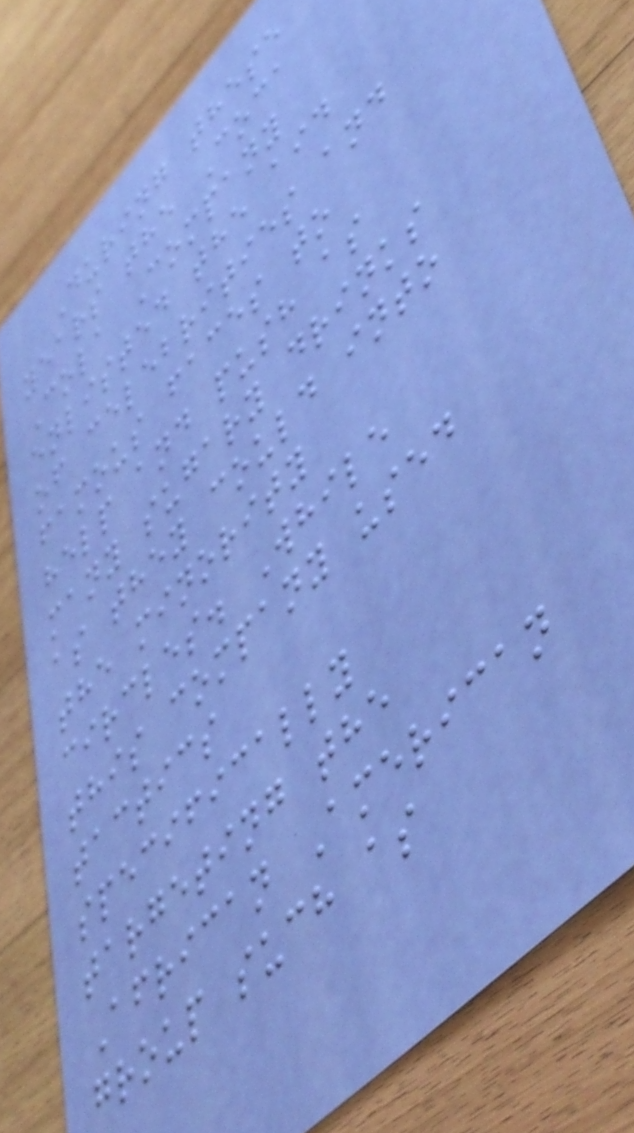During these
years the Coca
Cola Company
enlisted the aid
of celebrities and
famous faces to
help and push as
many sugary drinks
as they could into
the minority
circles. While
this company used
tactics
specifically
targeting the
African American
group such as
